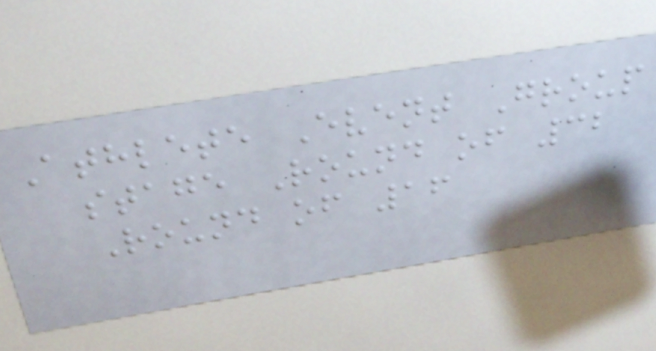Athlete Event Group
stage Round of 32
Round of 16
